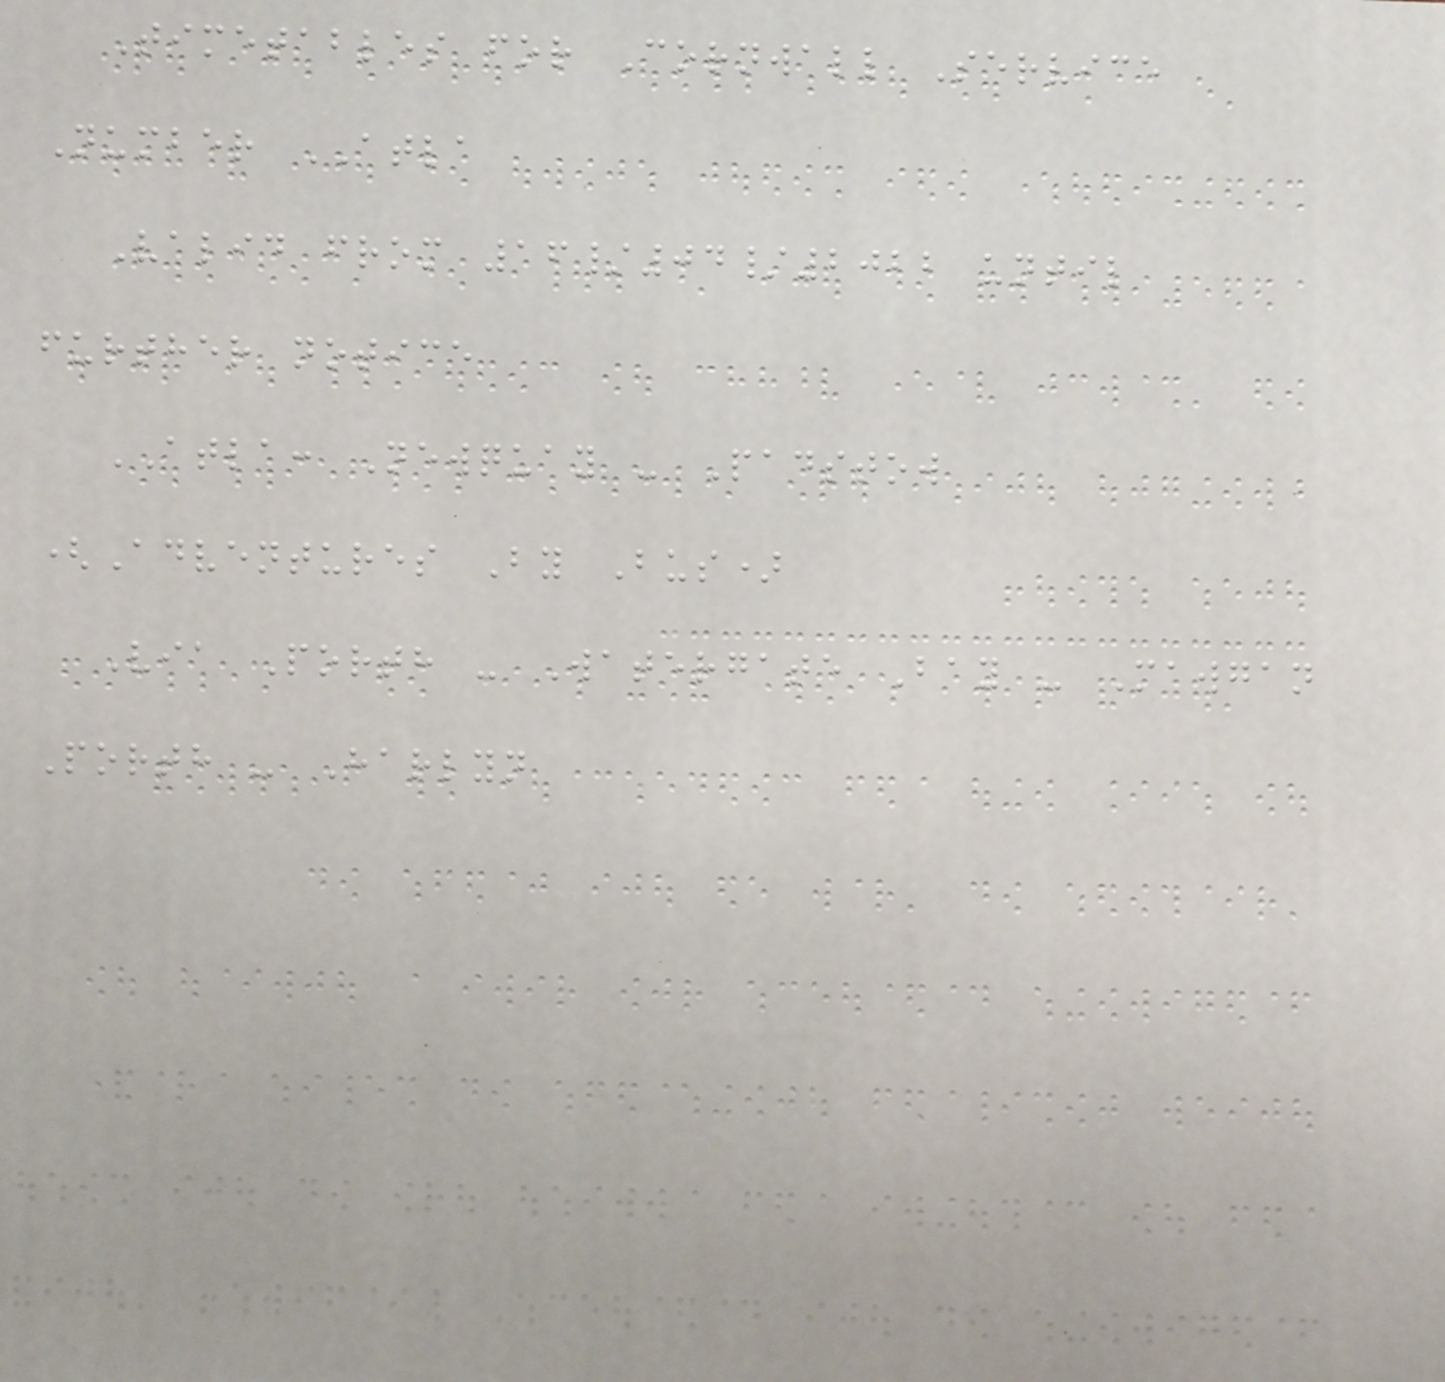Timetables for Cornwall Service
Number ATLA
Valid from 16/04/2022 until
further notice
ATLA: Newquay - Padstow
(Adventures By Bus)
Via Porth - Watergate Bay - Mawgan
Porth - Harlyn
